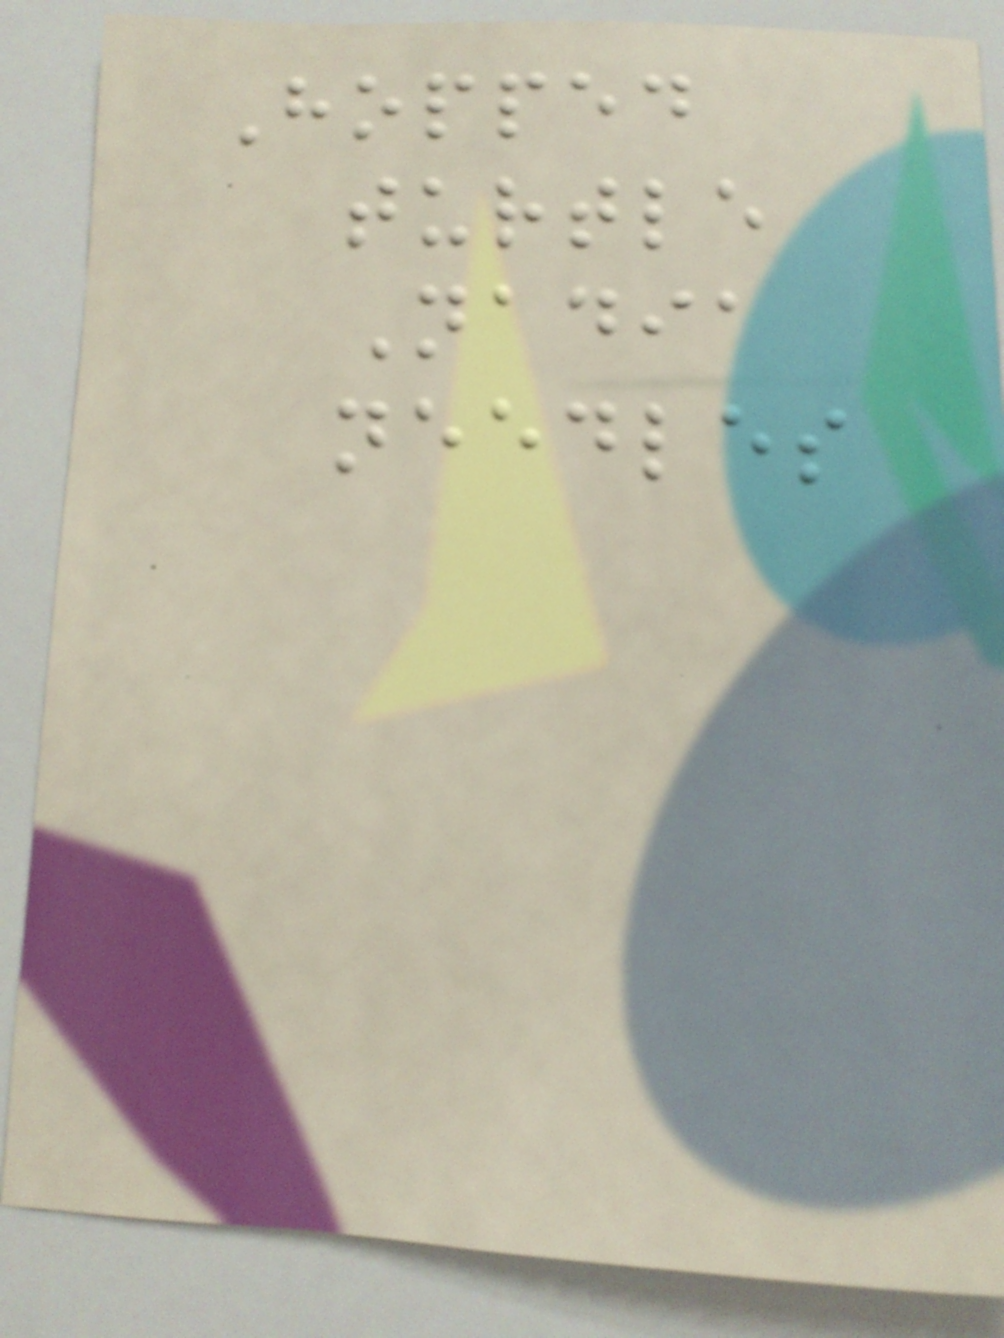Hopped
turtle
Nadia
needles
